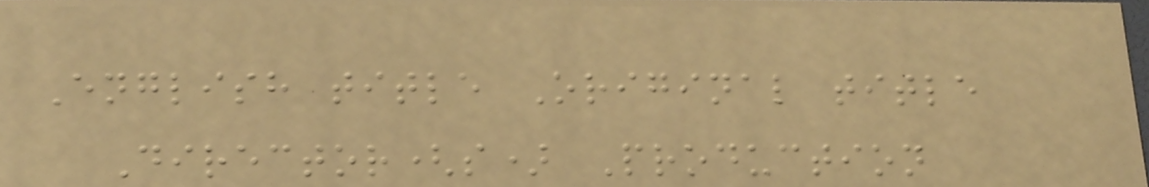English title Original title
Director(s) Production
